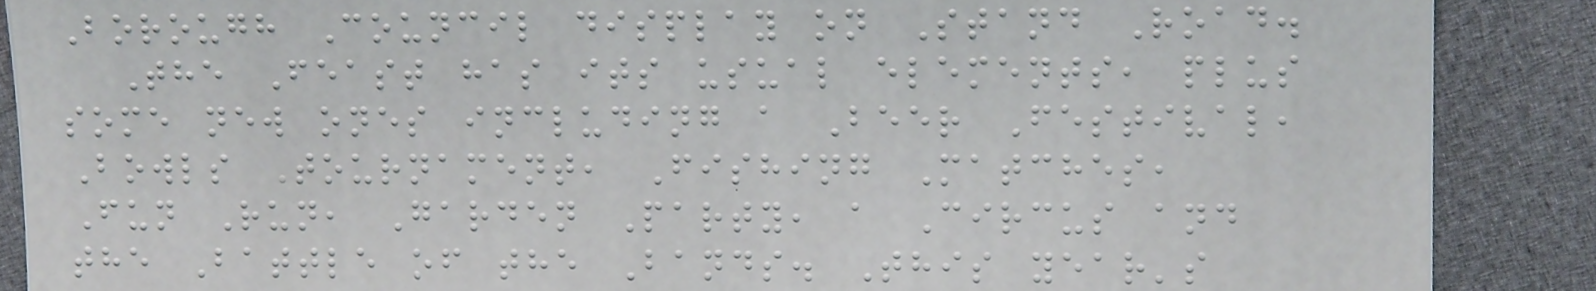Borough Council display on Stand Road.
The Feast has its usual elements, plus
some new ones including a Beer Festival,
Bowls Tournament, Fishing Matches,
Fun Run, Garden Party, a Circus and
the Battle of the Bands. This year's
